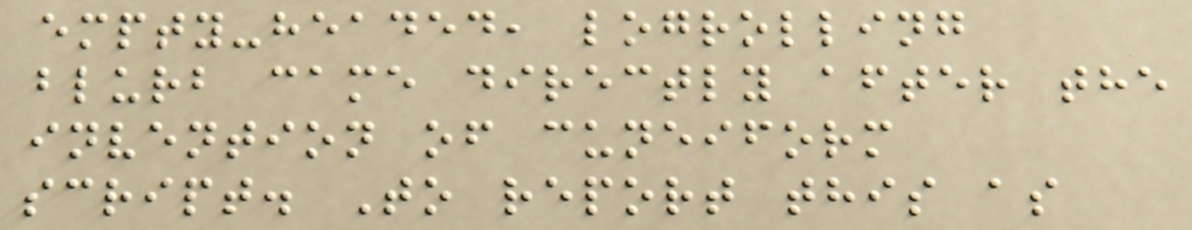empty-headed, logrolling
blurb came directly after the
invention of cuneiform
script. To report this as
